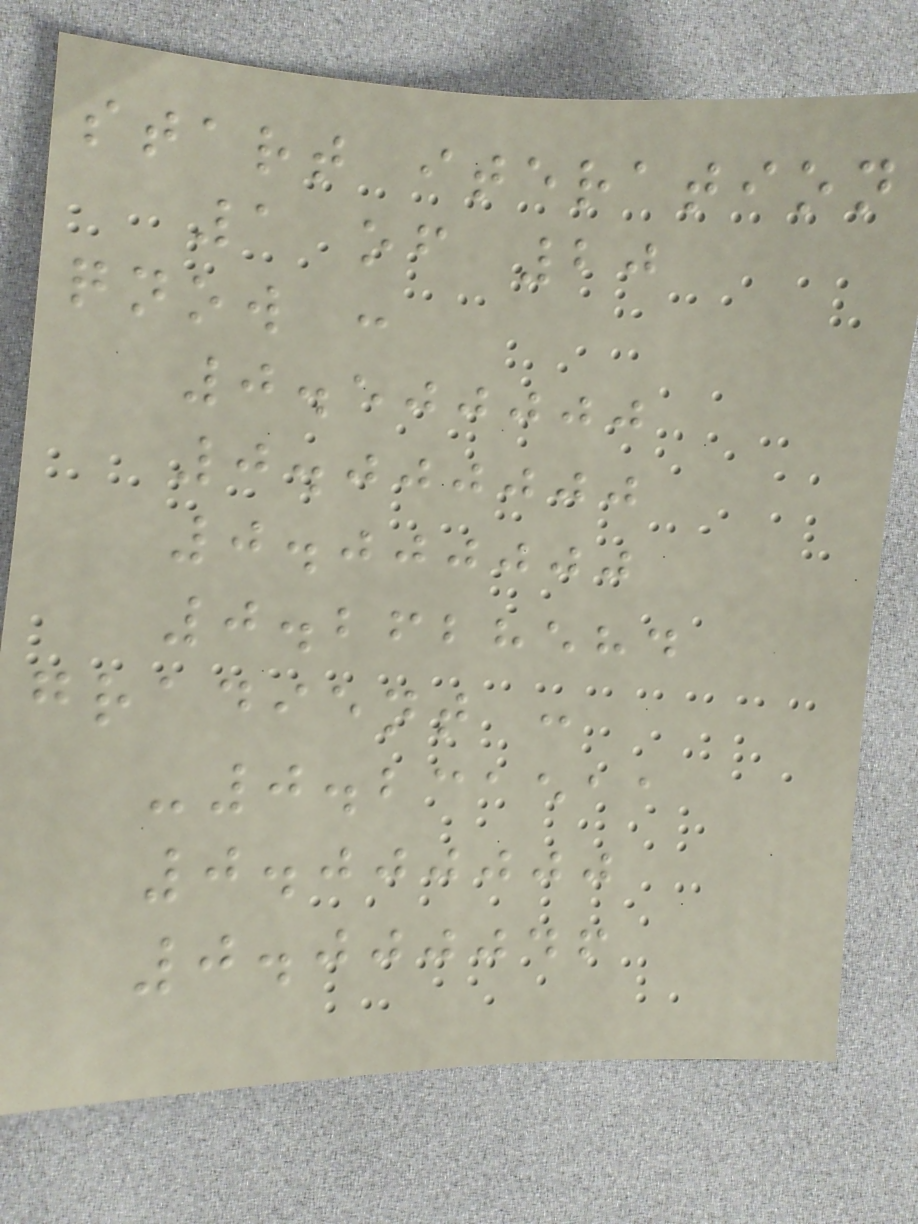start iteration
1 of 20
qnow :
0.500000
0.000000
0.000000
0.2628584
gradient :
-0.231511
0.000000
0.000046
